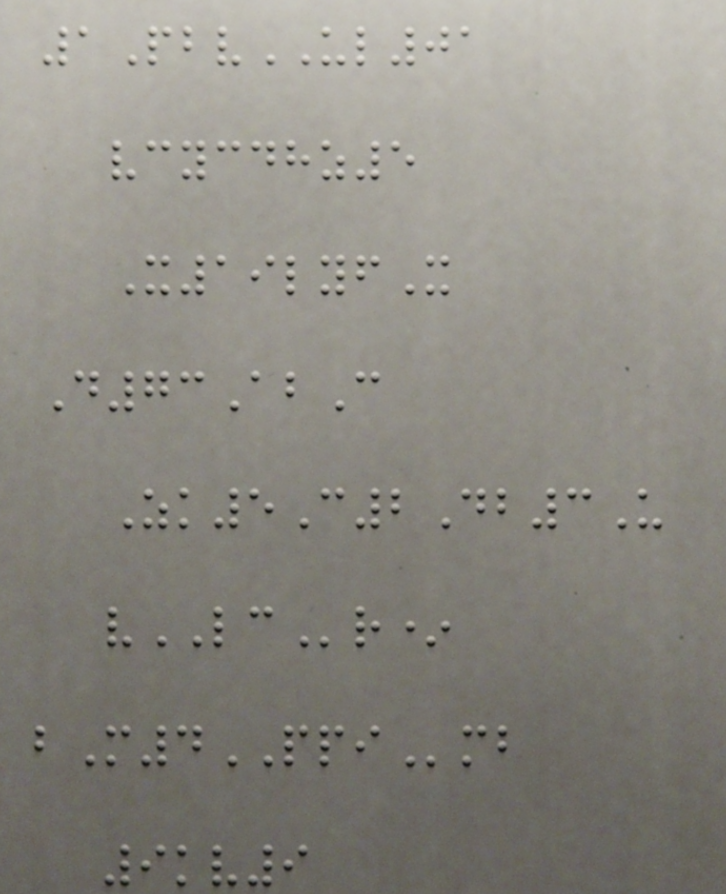1PbvUL01
vcycdhz5
X19lyfX
D73AbC
Zk5C2Db3U
vLCr*
bM4PPImb
9kv9
